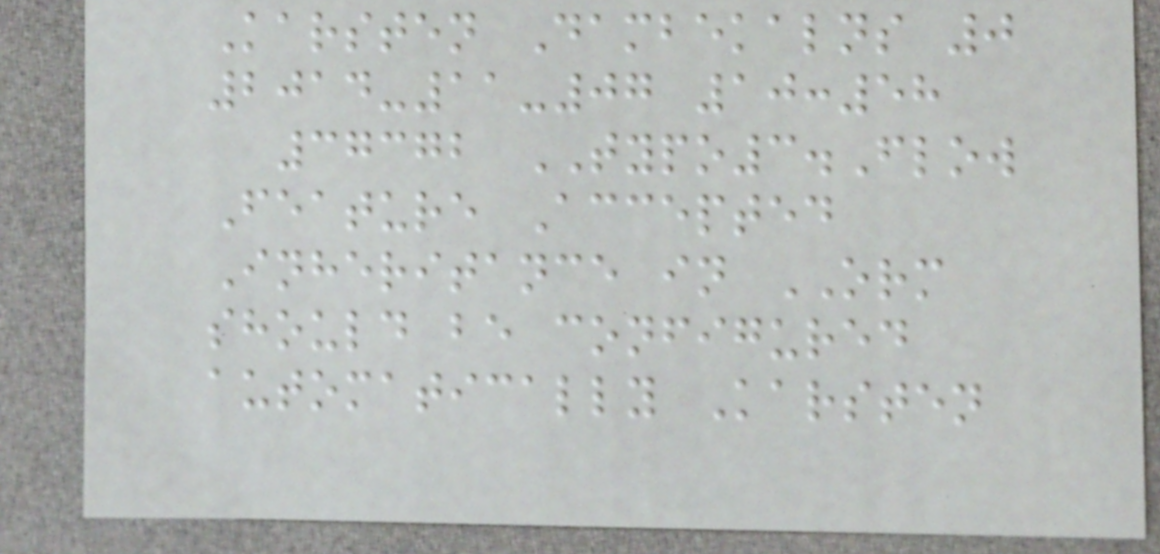Karsten Dambekalns 0
2014-11-07 10:58
37372 TYPO3.Flow
Feature Accepted
Inheritance in ORM
should be configured
automatically Karsten
